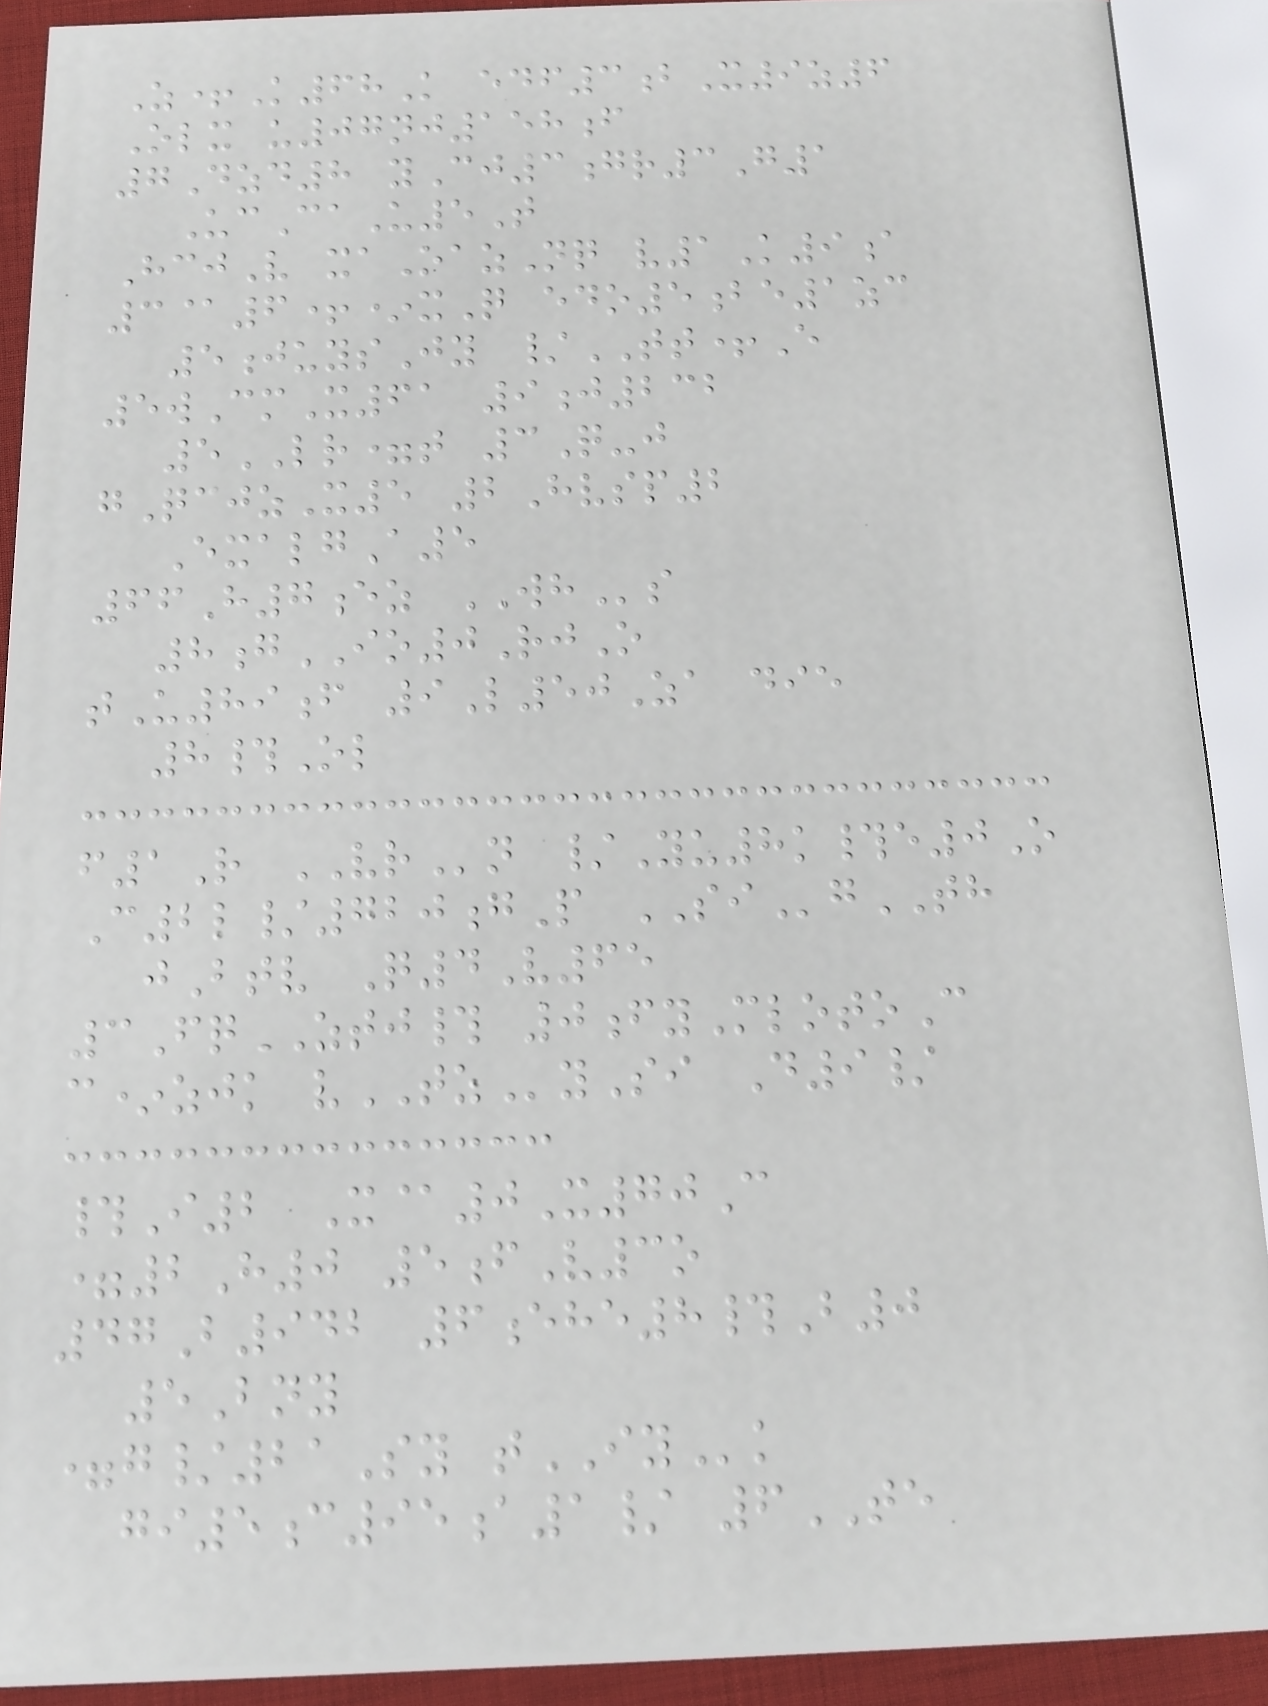Z+K68K edf3bX9z6
Olx u07nj158f
7Dzd8 yCj3gr3G1
UcCaU5T
HcjV xaOazNq v1K9a
3@6+*xQ edo5be1zc
5juysJy /TT+E
5wCmX61 9j232
5LR=t 3Q-j
gQcjzX5 2Hvsp2
ExalgA5
66H7ez WHs
8gIO0RjO
tU89f 9L50Za die
8#Ol
f1R VRn /Yu8k#e0O
C2l/720gP SIgTH
jBtv Q4V65
3FqZTJ# 0fyMlotoC
c*zjk vTZySi D9/
#I2 X@0X70C
=2H0 5fV3o
47B942 6ehe8#B0
5Bny
=g/21Sy tIYk
gi5c95a1/ 6TE
